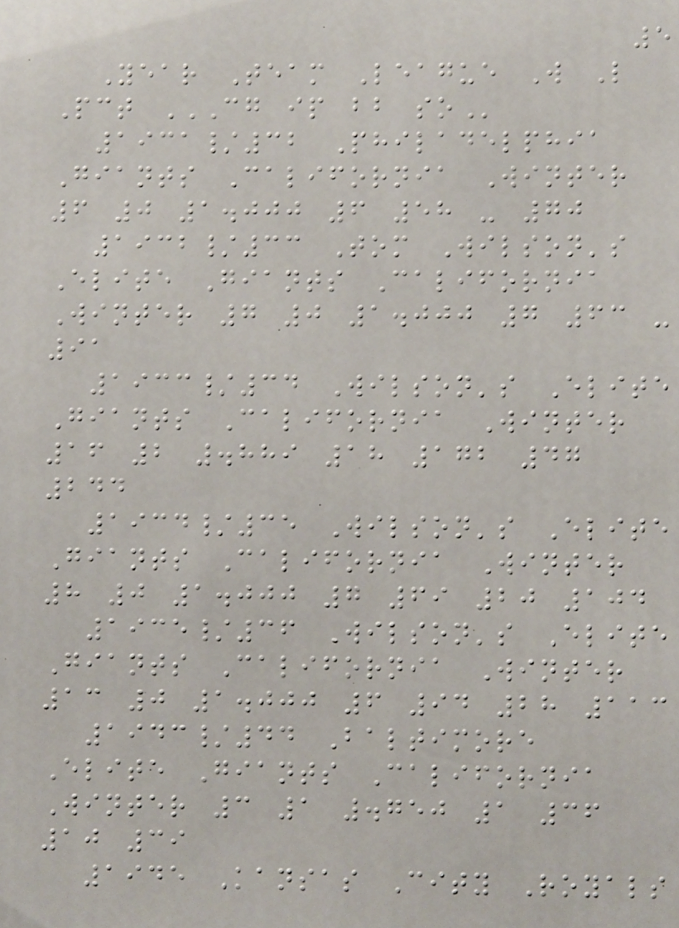5
Year Team League W L
Pct CG IP BB SO
1931/32 Philadelphia
Giants California Winter
6 0 1.000 6 58 - 70
1932/33 Tom Wilson's
Elite Giants California
Winter 7 0 1.000 7 63 -
91
1933/34 Wilson's Elite
Giants California Winter
16 2 .889 18 172 47
244
1934/35 Wilson's Elite
Giants California Winter
8 0 1.000 7 69 20 104
1935/36 Wilson's Elite
Giants California Winter
13 0 1.000 6 94 28 113
1943/44 Baltimore
Elite Giants California
Winter 3 1 .750 1 36
10 39
1945 Kansas City Royals
